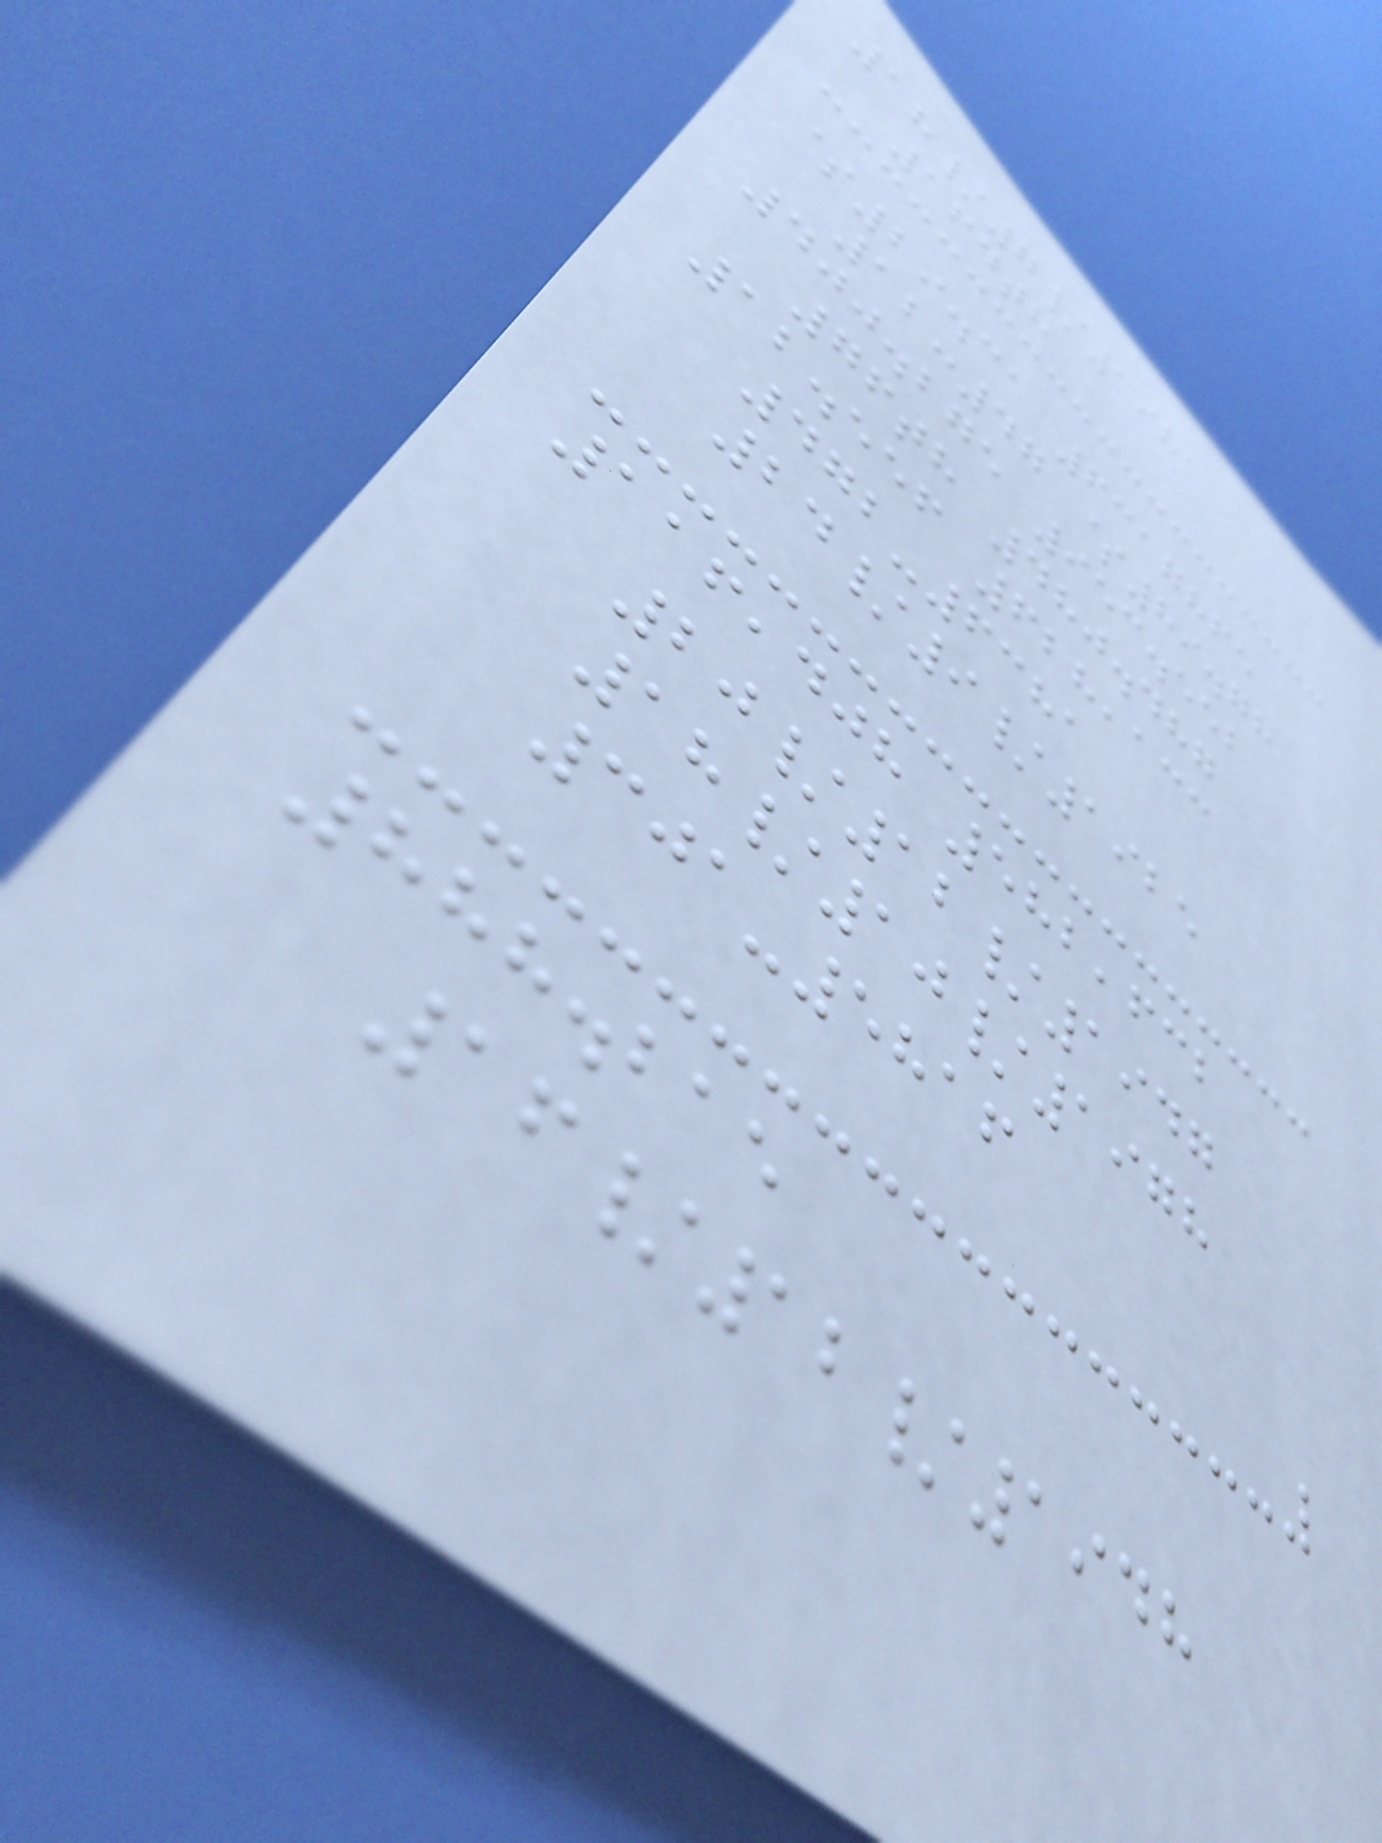18/7/1981
164th
$29.31 6317865
12:47 $89.78
400.275 953.552
76th 480.487
12.556 628,133
472-6381
24/9/1925
116,408 582,632
20/12/1947
18/10/1978
301-5816
888.215
16/12/1948
